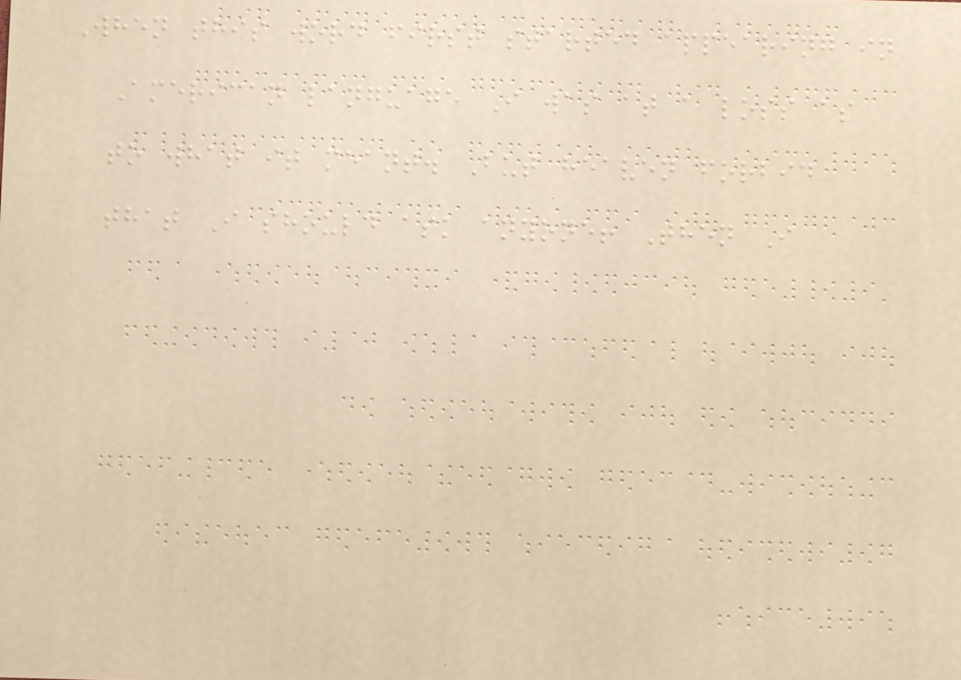When this word first started appearing in
American language I was at a loss as
to what it meant. But heaven forbid
that I should ask anyone! Then I
